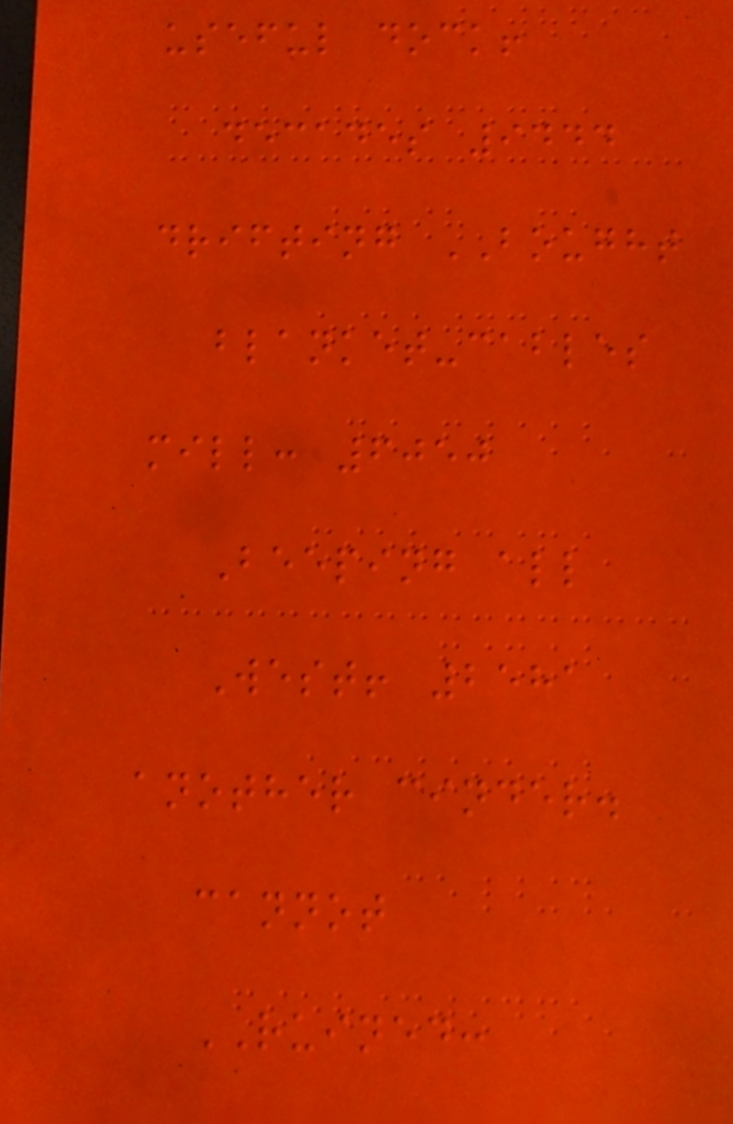useful dock!
decades 9444
drifting BOUGHT
blanket-cables
mill: 6050
Beeping all
West! 2581
another cinder.
cannot
RUINED:
